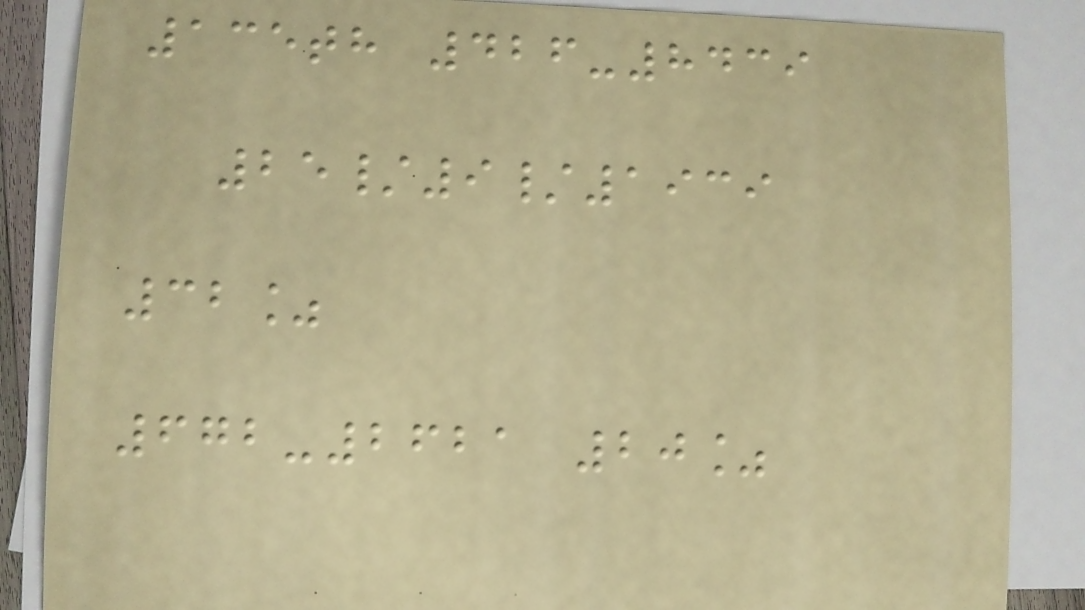135th 426-8439
25/9/1939
32%
672-2621 20%
